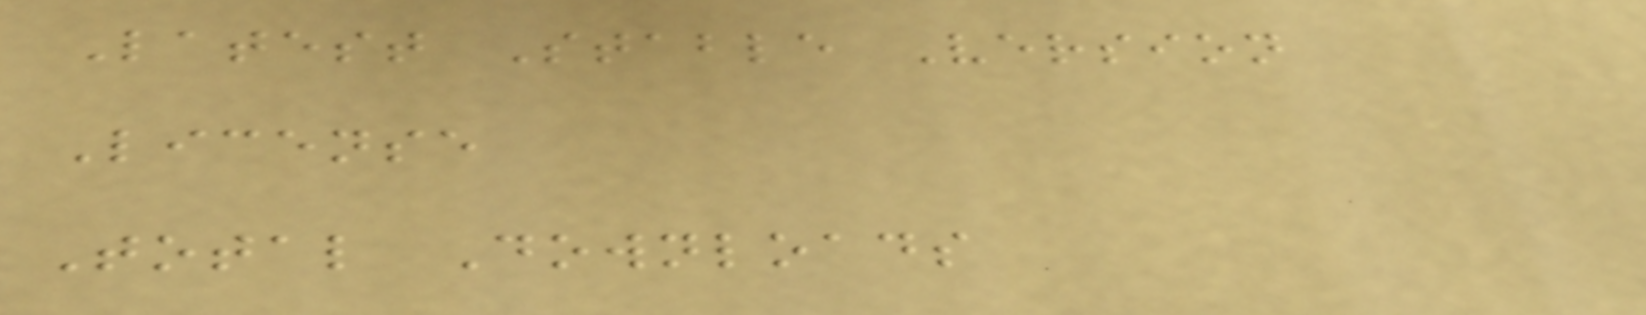Latest Stable Version
License
Total Downloads
